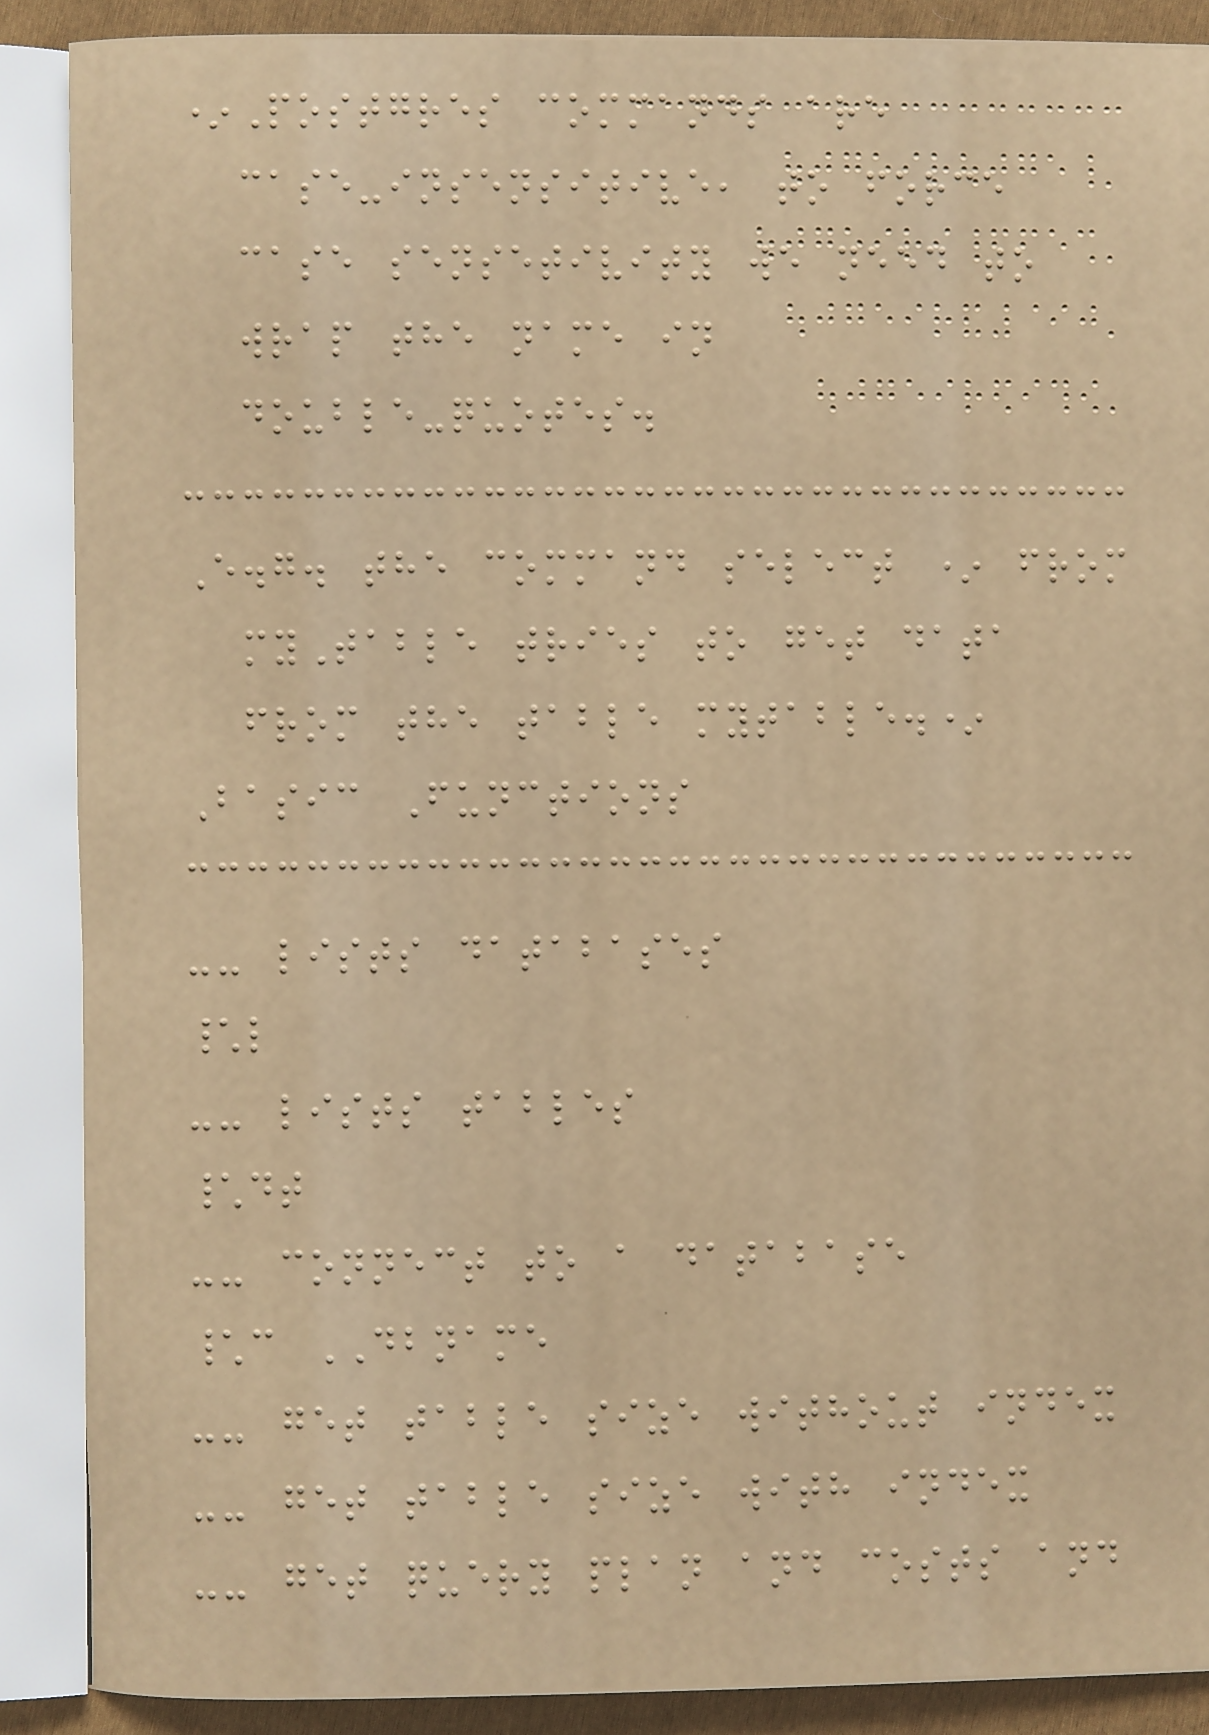*Postgres commands are
case-insensitive, to force
case sensetivity we need to
wrap the name in
double-quotes.
E.g. the command select * from
myTable tries to get data
from the table mytable.*
Basic Functions
-- lists databases
\l
-- lists tables
\dt
-- connect to a database
\c DBNAME
-- get table size without index
-- get table size with index
-- get query plan and costs and
